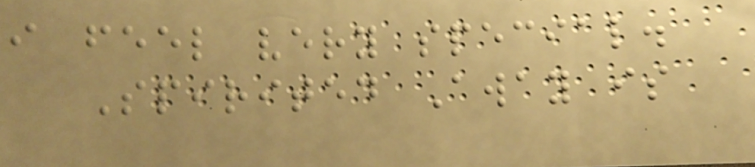i feel very special.
Spirited Away is
